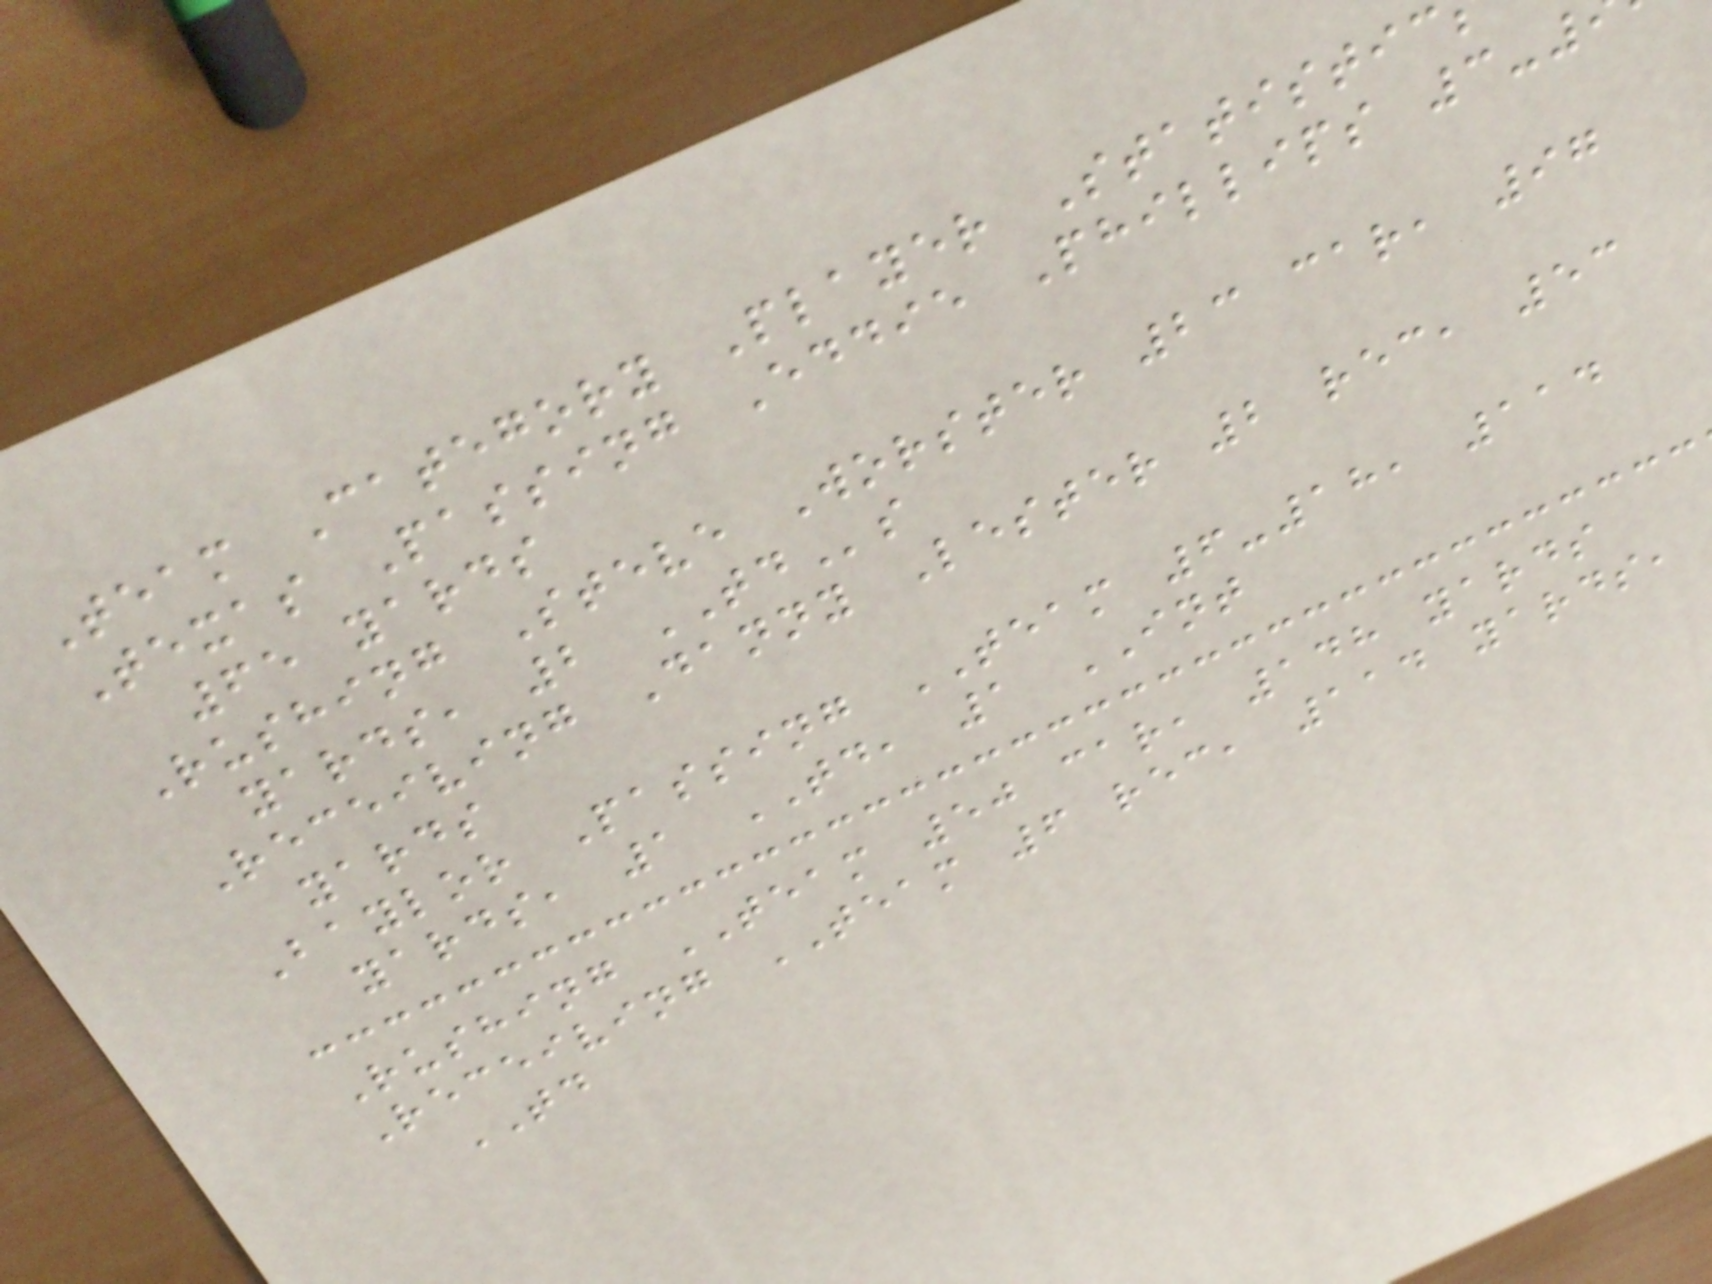Team Category Player Statistic
Texas Passing Eddie Phillips 3-
65 yards
Rushing Steve Worster 23 car, 97
yards, 2 TDs
Receiving Danny Lester 2 rec, 53
yards
Baylor Passing TEAM 6-18, 114
yards, 1 TD, 1 INT
Rushing TEAM 50 car, 148 yards
Receiving TEAM 6 rec, 114 yards,
TD
